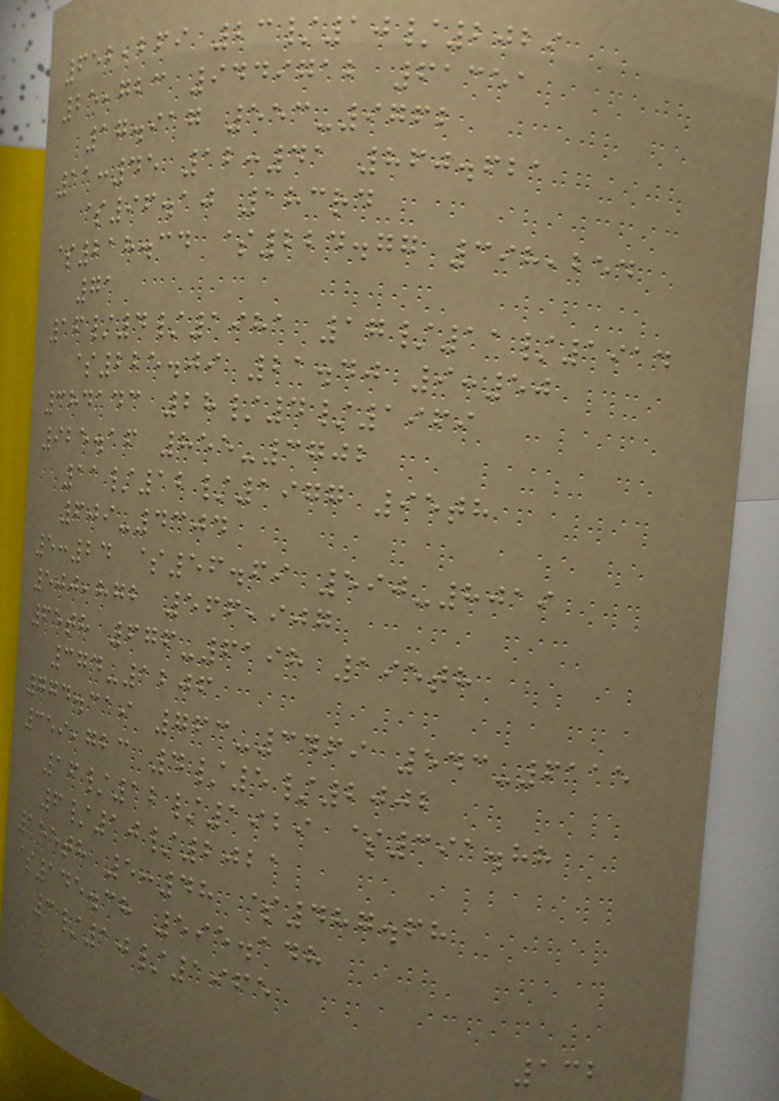652,269 23/10/2029
25,723 9449712 61351
17.917 553-9762
11:45 12:41 860.621
$96.10 183rd
$218.34 $224.77 398,254
71
16/4/1981 17/11/1914
$225.09 21.40 9:50
384143 28/4/1969
925.16 855-3702
11/12/1977 95th
609-4304
5:24 $56.69 590-8019
500,872 566,907
65th 676-6198 195th
374-1206
774.319 763-3469 543-6115
359,723 4/5/2002
16/12/1929 $391.88
6/10/2021
155th 5:48 $487.68
$145.38 595.148
3/10/1965
132
